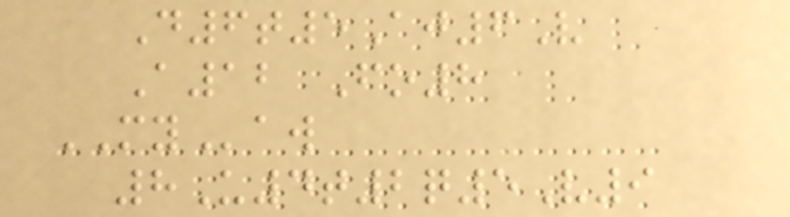D6t5Aj6V
A12 Fo8
MYaw
8U4t2q5V9
